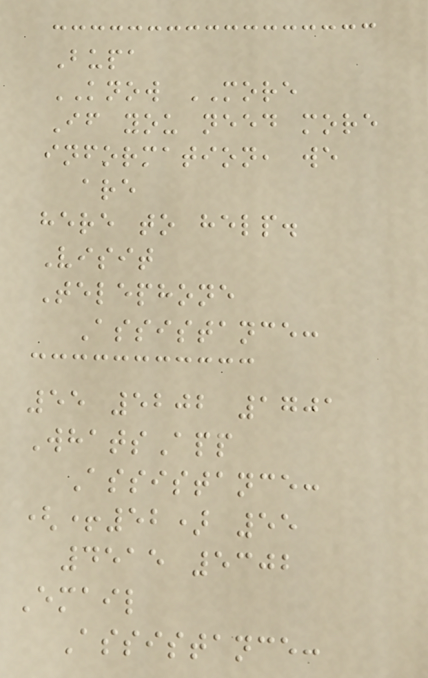Bupa
KNOW MORE
If you need more
information, we
are
here to help.
Visit
Telephone
Assistance:
55 5202 1701
WhatsApp
Assistance:
(+52) 55
4515 5302
Email
Assistance:
